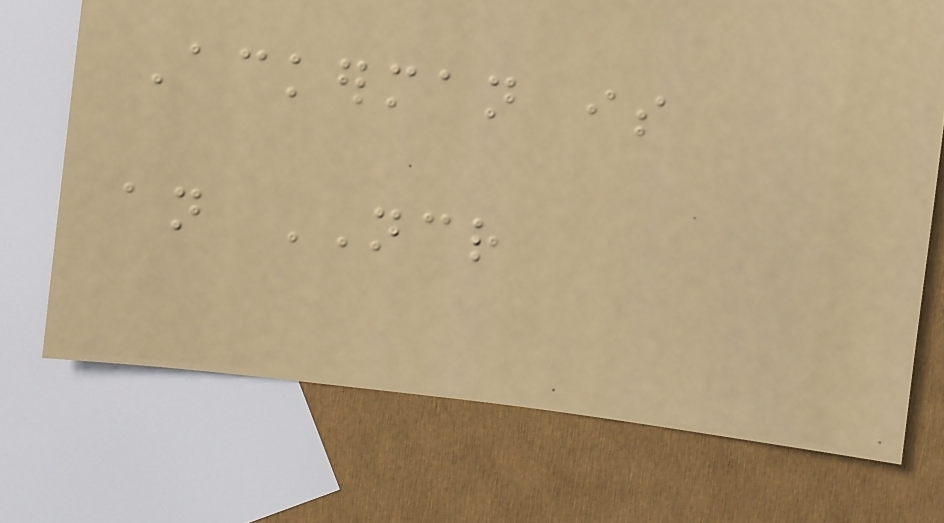Ackerman is
an NCR
